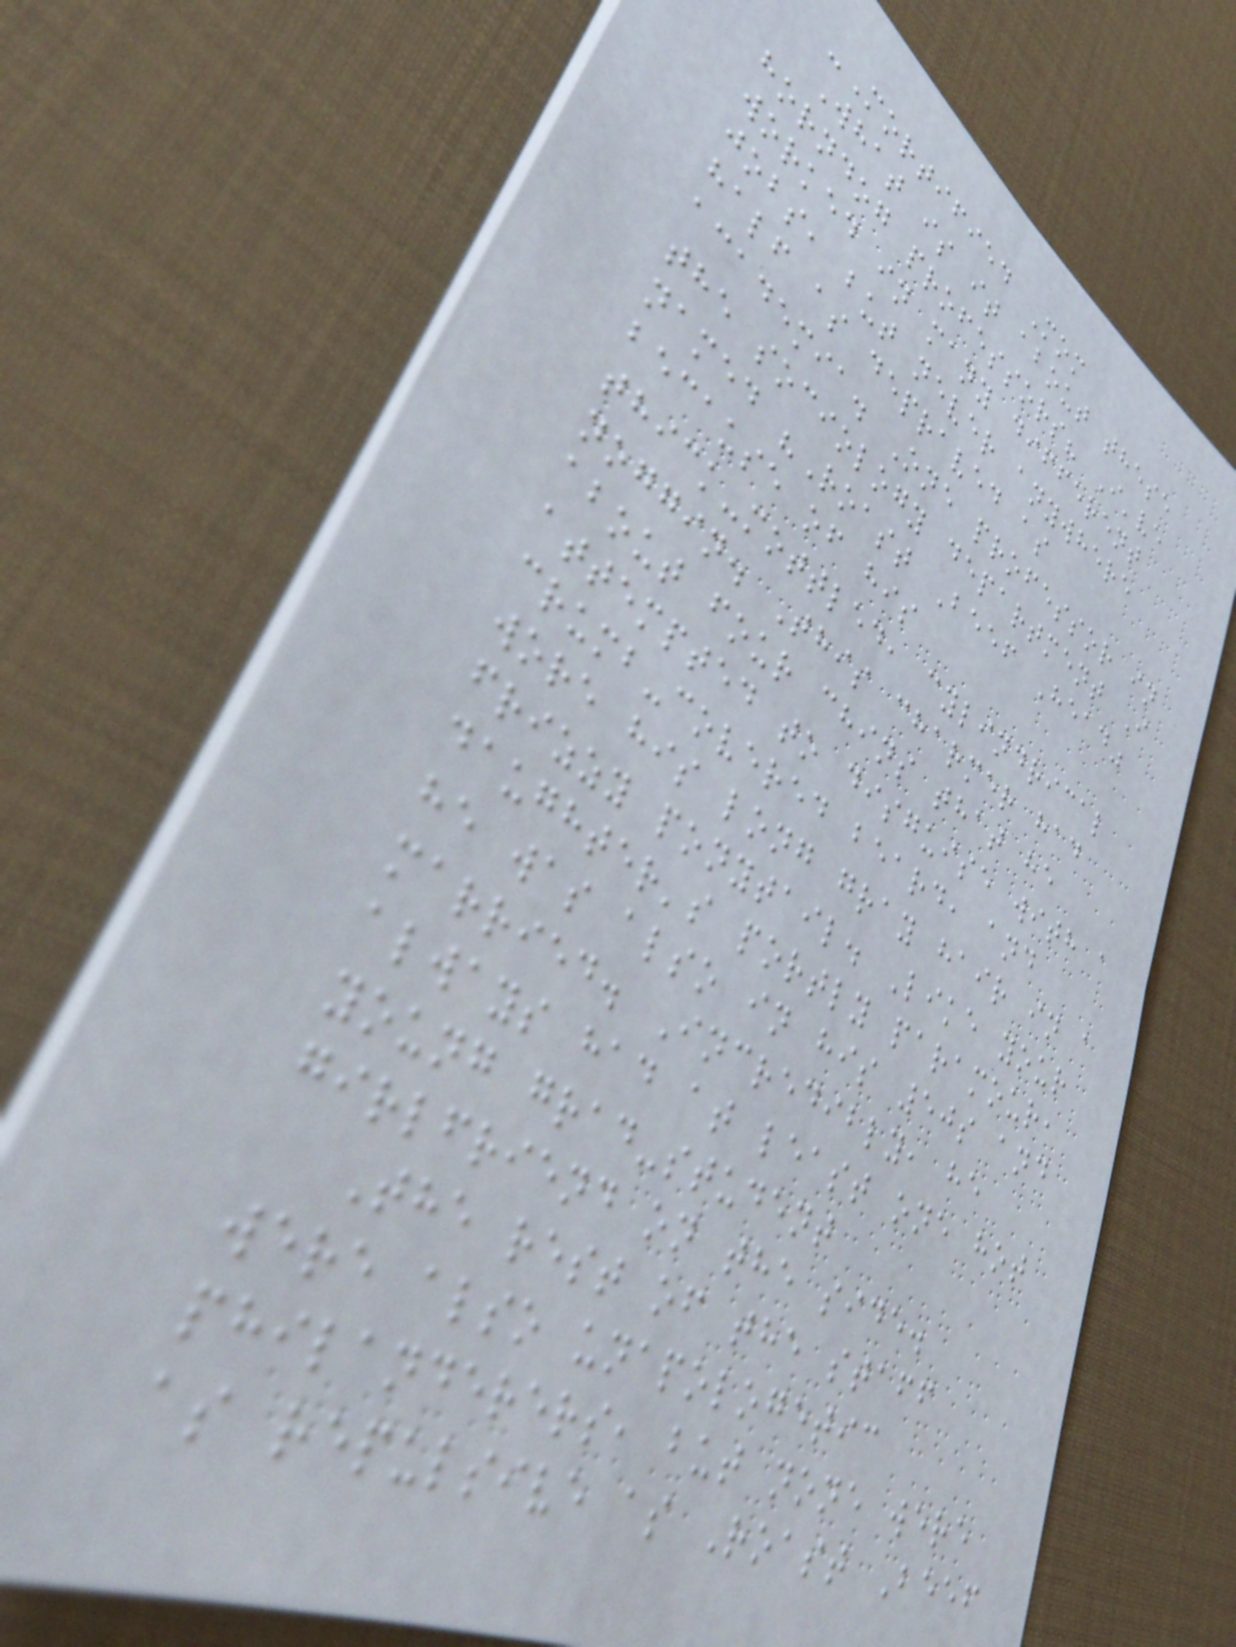-Mortified Mom
What is it about these
horndog professors? I've
worked in many different
jobs, but never anywhere
half as depraved as
academia. One professor in
the sociology department I
named "Roast Beef Head"
because of his
thick-mottled, cylindrical
noggin. This charmer had
about four chins that he
attempted to disguise with a
crumb-covered beard, and
wore his long gray hair in a
frizzy ponytail. Like your
daughter's portly paramour,
he was also in his 50s and
married. Incredibly, he
always had at least one hot
young grad-student
girlfriend on the side.
The rest of the staff
were also unapologetic
philanderers, but none were
as repulsive as Roast Beef
